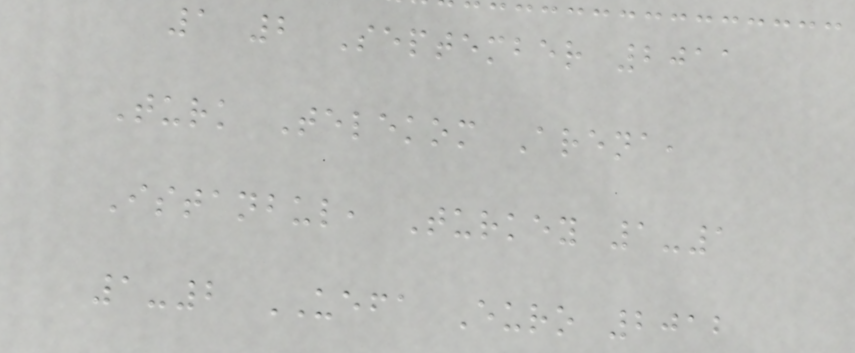1 2 September 2011
Turk Telekom Arena,
Istanbul, Turkey 1-1
1-2 UEFA Euro 2012
